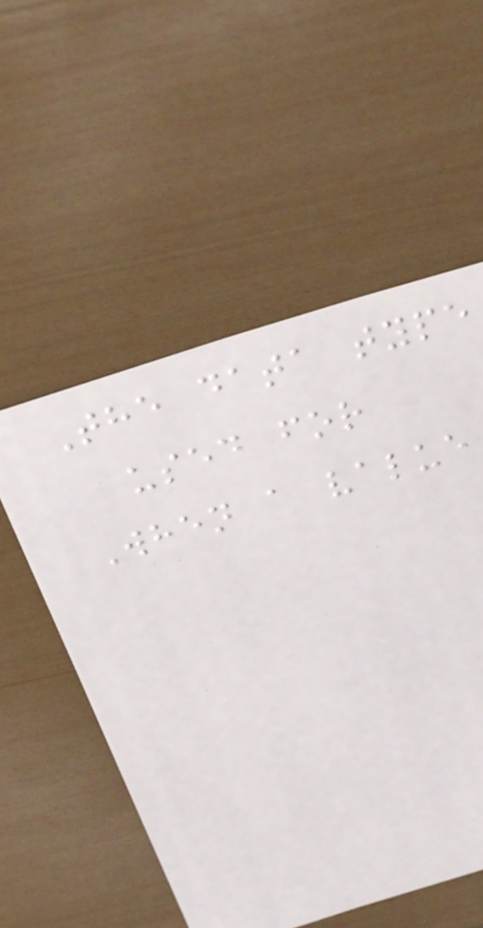The data type
used for
When a value
